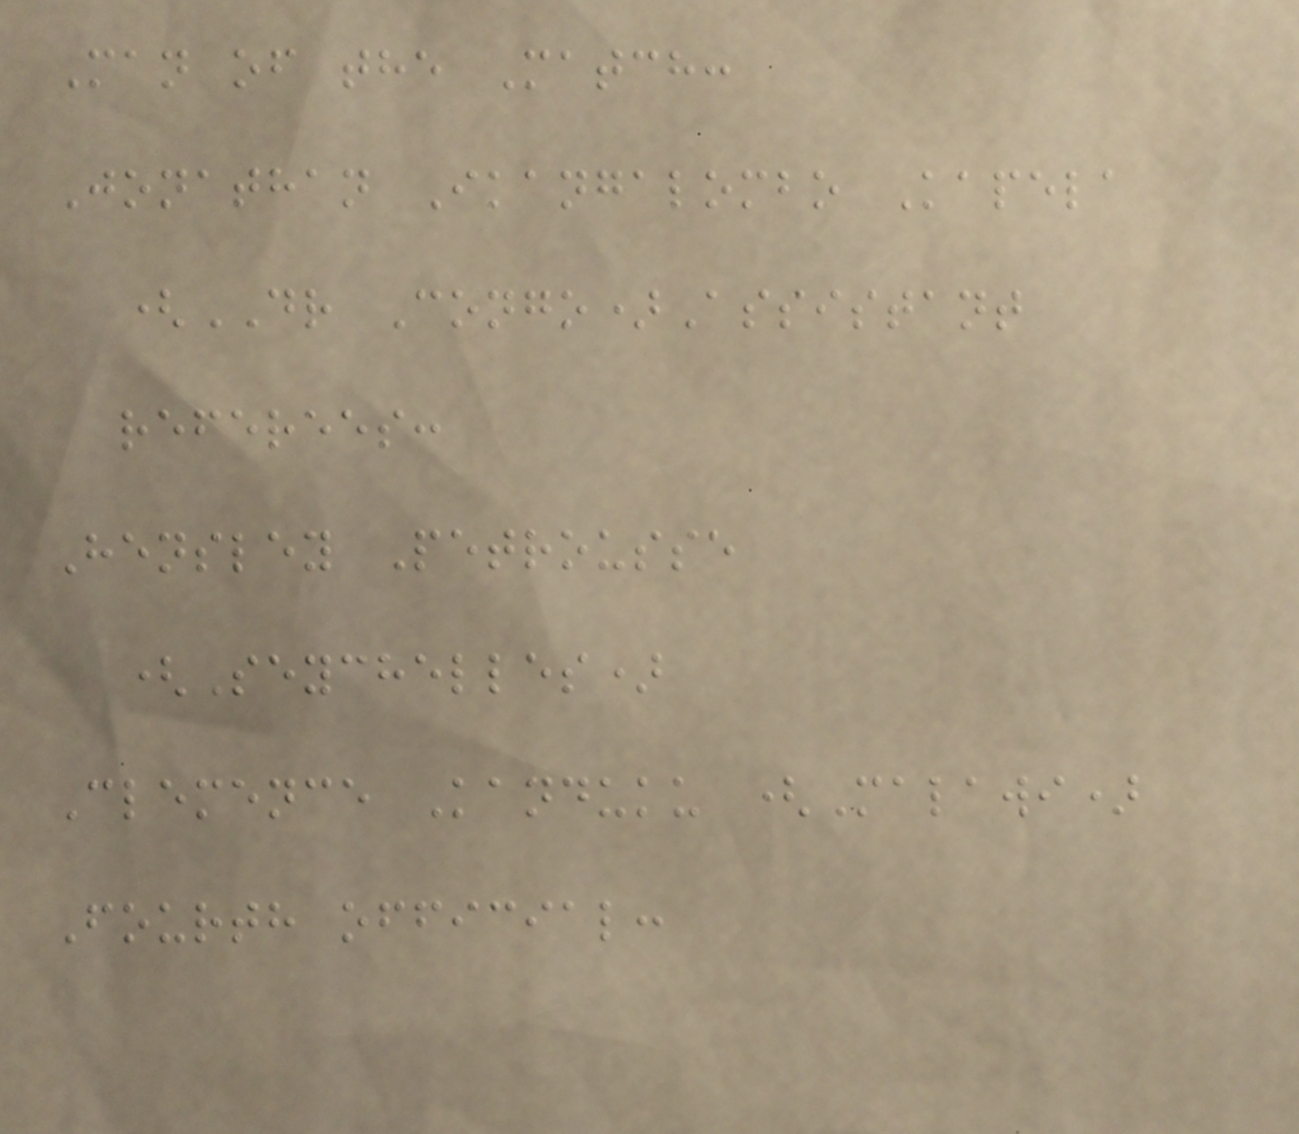Man of the Match:
Jonathan Ikangalombo Kapela
(DR Congo)Assistant
referees:
Hensley Petrousse
(Seychelles)
Clemence Kanduku (Malawi)
Fourth official:
